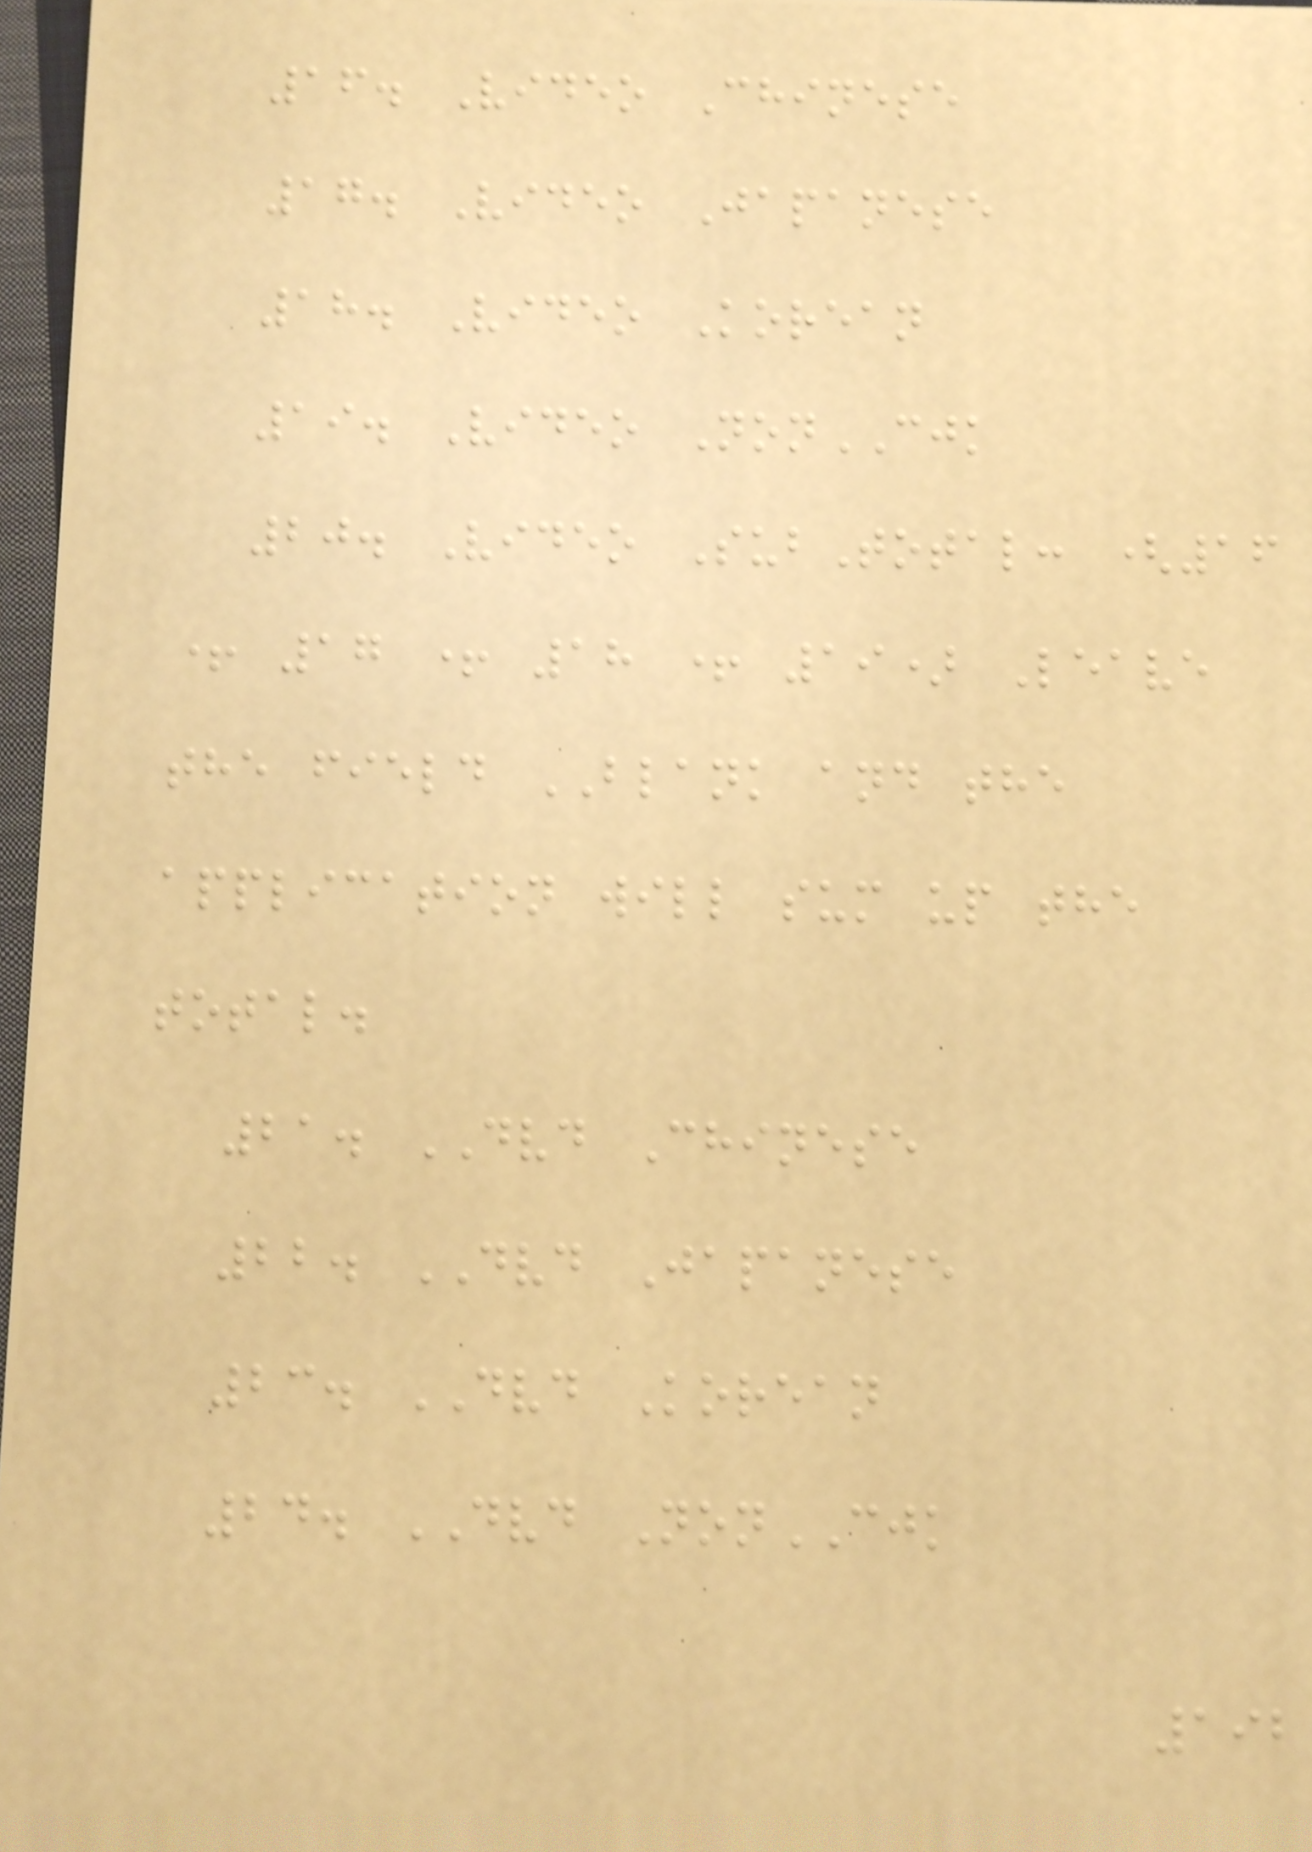16. Video Chinese
17. Video Japanese
18. Video Korean
19. Video NonCJK
20. Video SubTotal: (16
+ 17 + 18 + 19) Leave
the field BLANK and the
application will sum up the
total.
21. DVD Chinese
22. DVD Japanese
23. DVD Korean
24. DVD NonCJK
192
